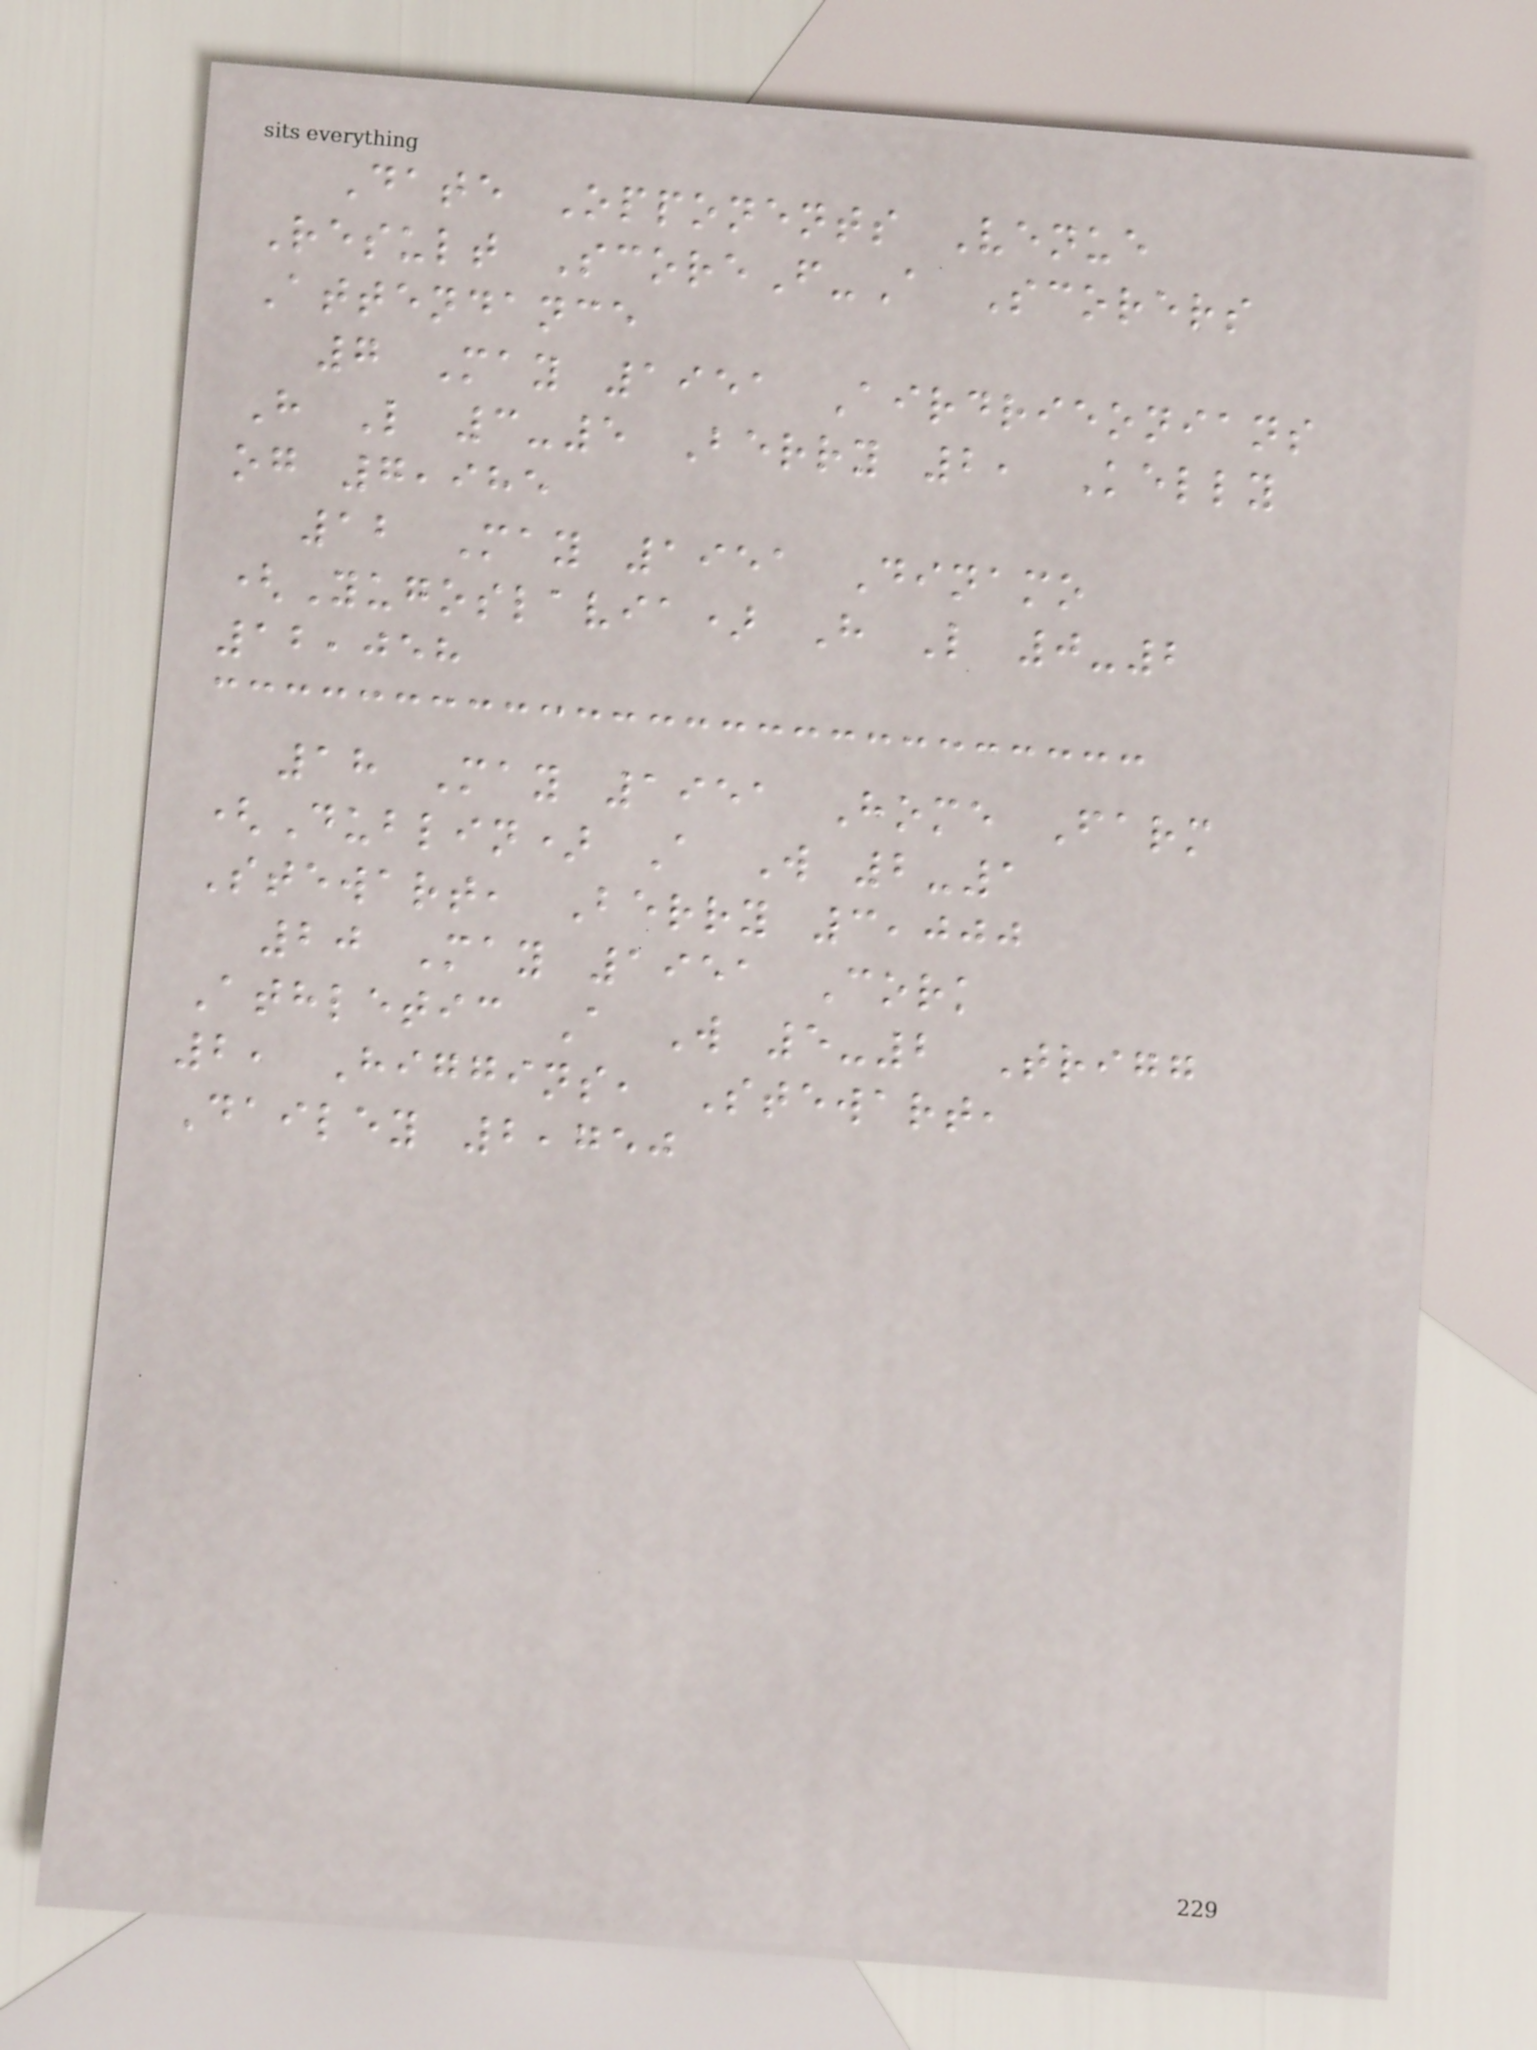Date Opponents Venue
Result ScoreF-A Scorers
Attendance
7 May 1951 Airdrieonians
H L 3-5 Berry 2, Kelly
og 7,985
12 May 1951 Dinamo
(Yugoslavia) H L 0-2
12,058
18 May 1951 Home Farm
(Dublin) A W 2-1
Stewart, Berry 3,000
20 May 1951 Cork
Athletic A W 5-2 Trigg
2, Higgins, Stewart,
Dailey 2,750
